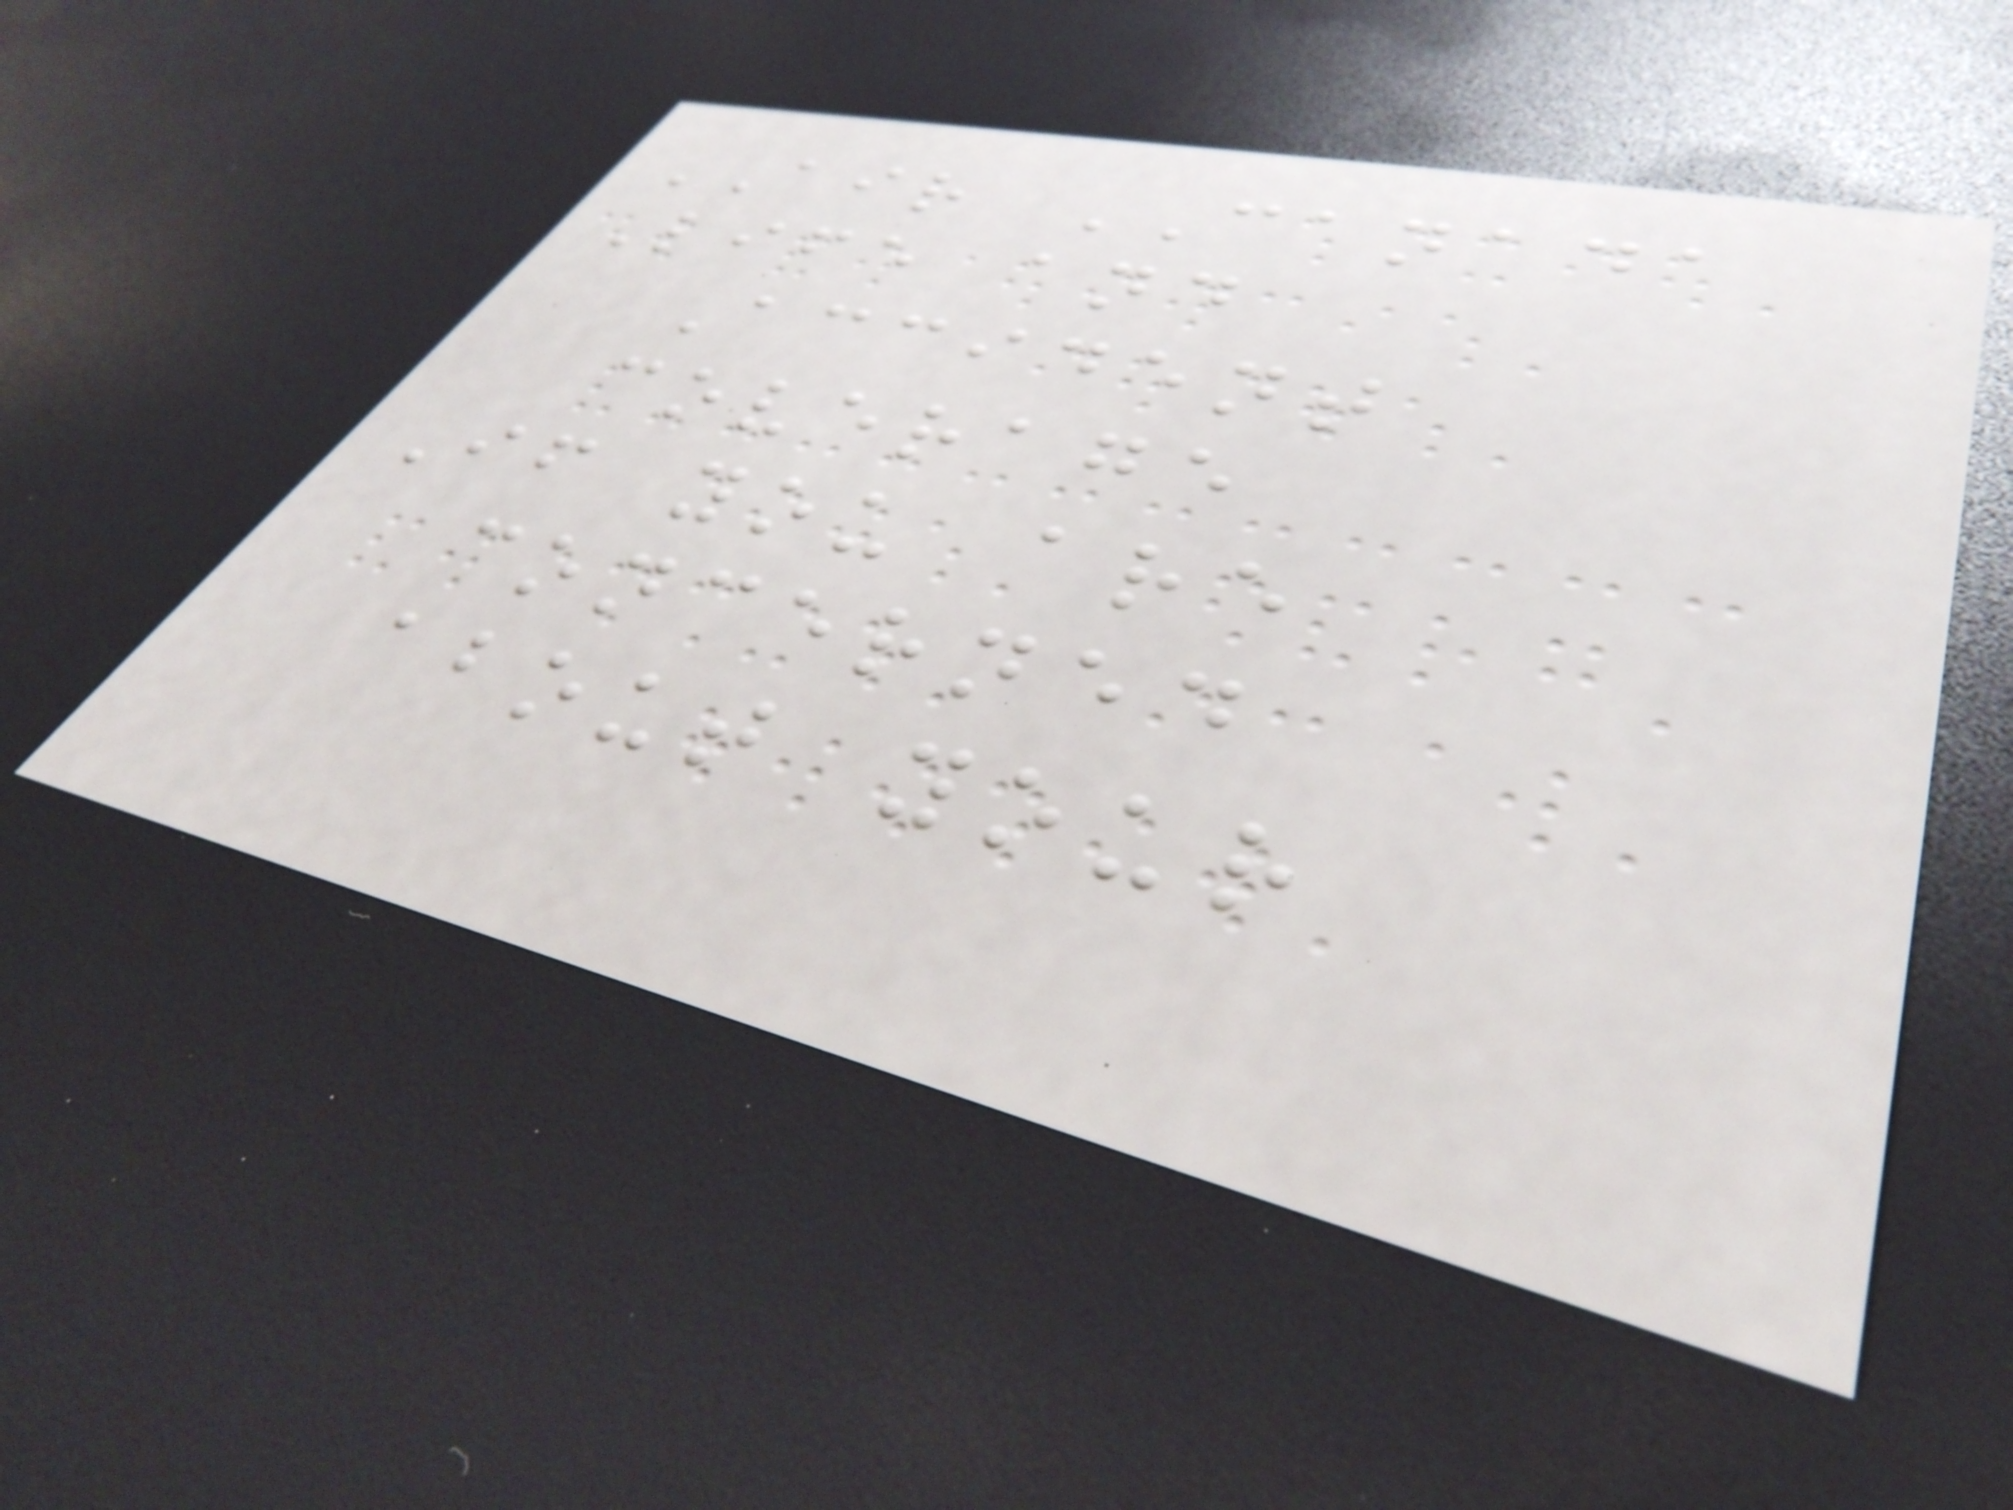AIR CANADA
Life and
Accident
coverage
If you are
concerned
about your
